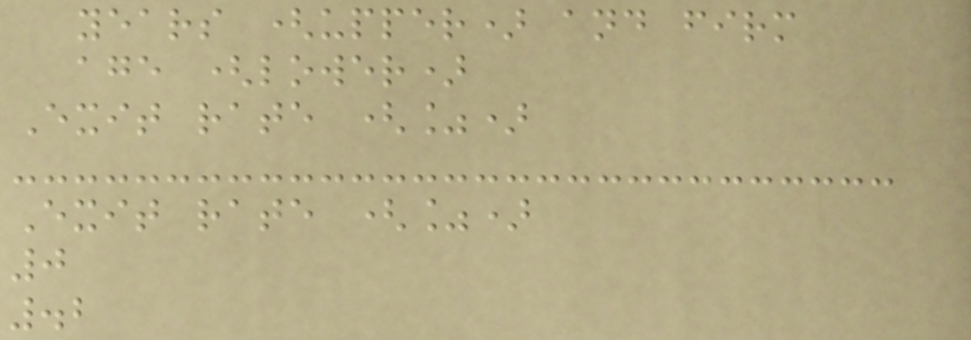years (upper) and firm
age (lower)
Exit rate (%)
Exit rate (%)
0
.2
